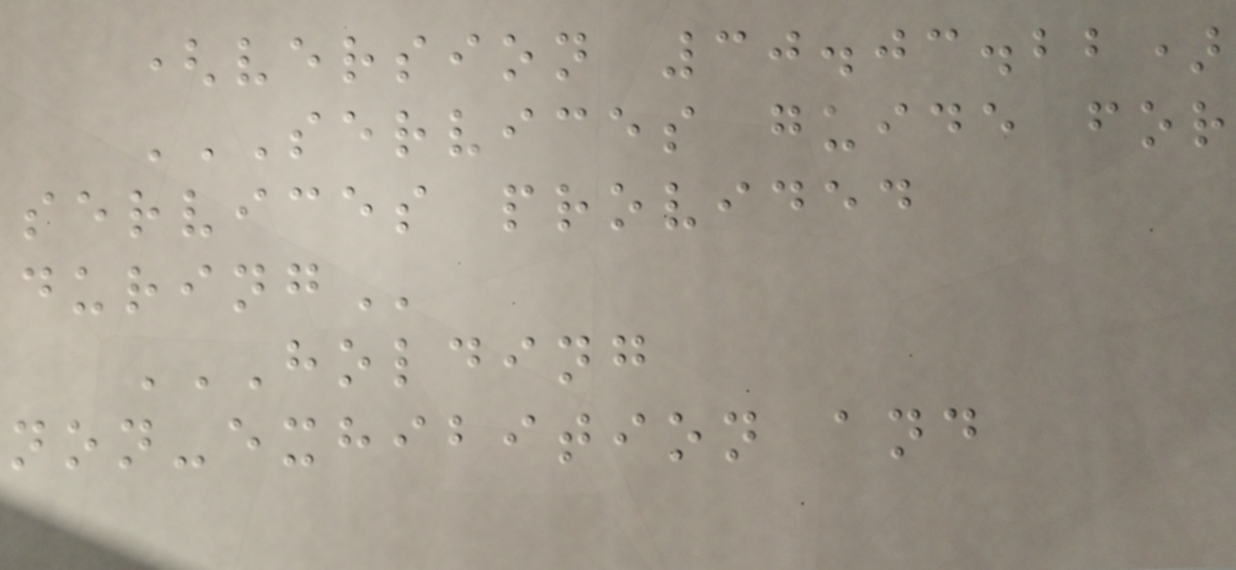(version 30.03.22)
SERVICES GUIDE FOR
SERVICES PROVIDED
DURING
HOLDING
NON-EXHIBITION AND
